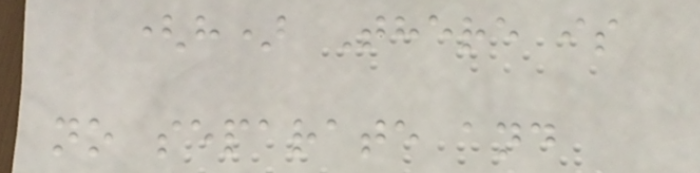(h) There is
no separate and
